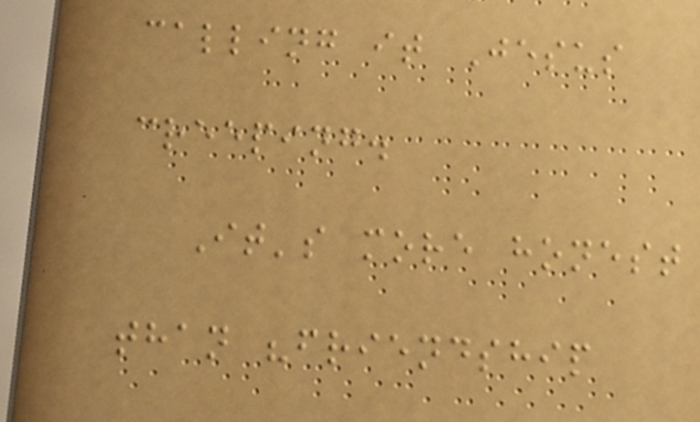calling it Jesus
creeping.
It's more honest
than "friendship
